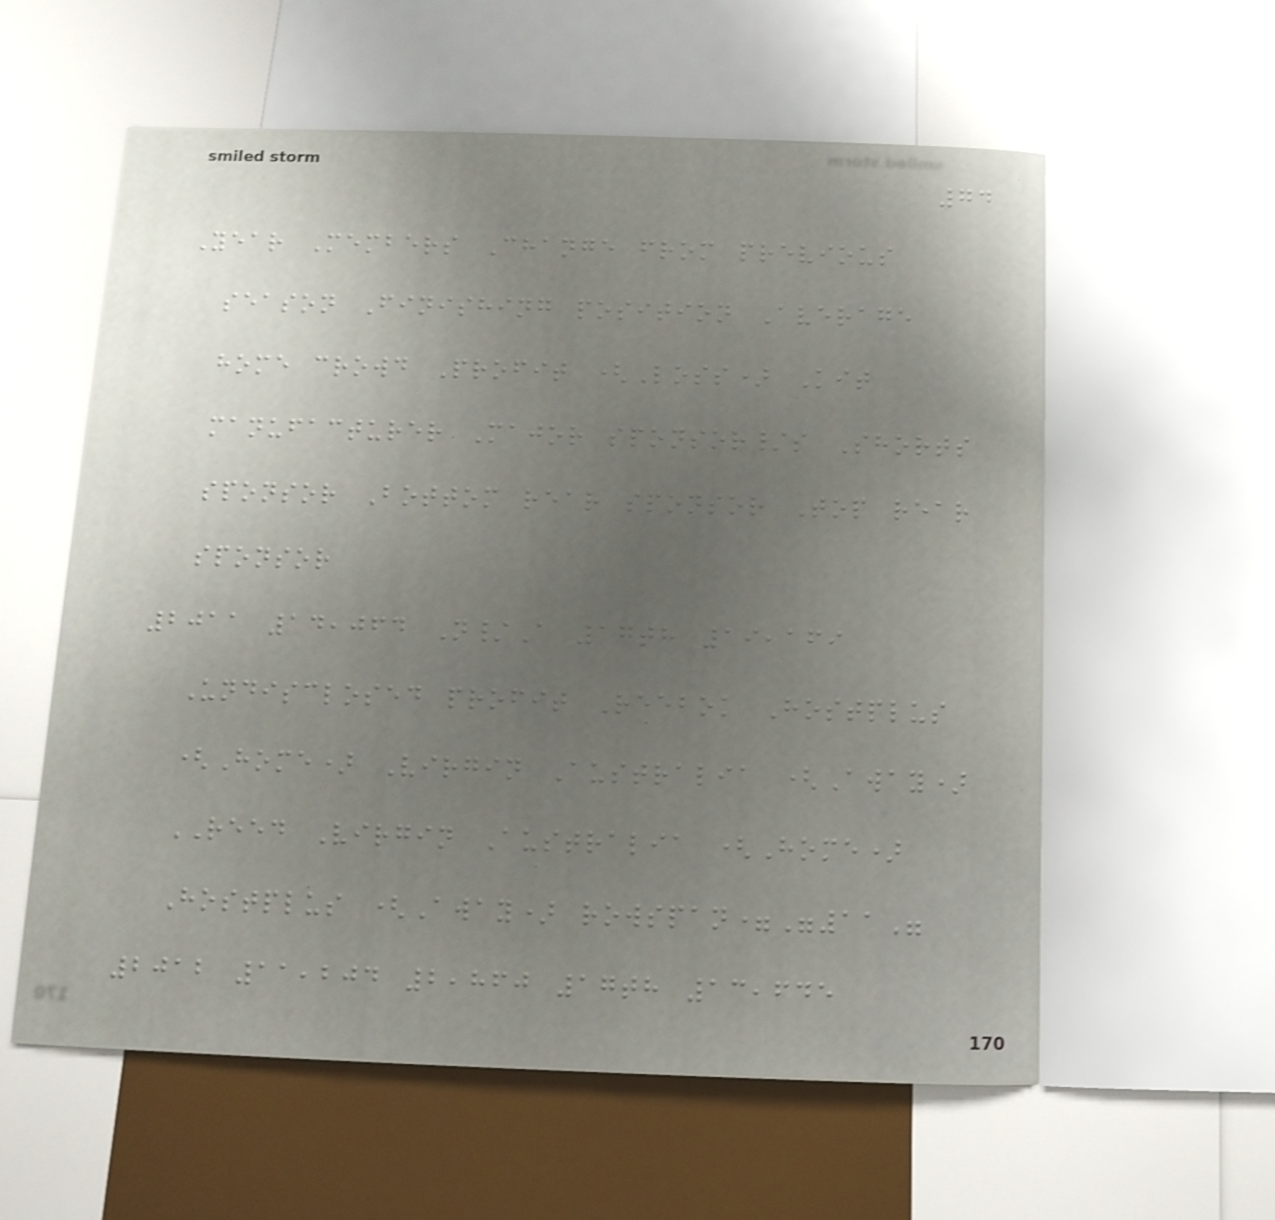74
Year Members Change from previous
season Finishing position Average
home crowd Profit (Loss) Kit
manufacturer Major sponsor/s Shorts
sponsor Bottom rear sponsor Top rear
sponsor
2011 14,064 N/A 17th 19,169
Undisclosed profit Reebok Hostplus
(Home) Virgin Australia (Away)
REED Virgin Australia (Home)
Hostplus (Away) rowspan="11"
2012 11,204 2,860 17th 13,645
